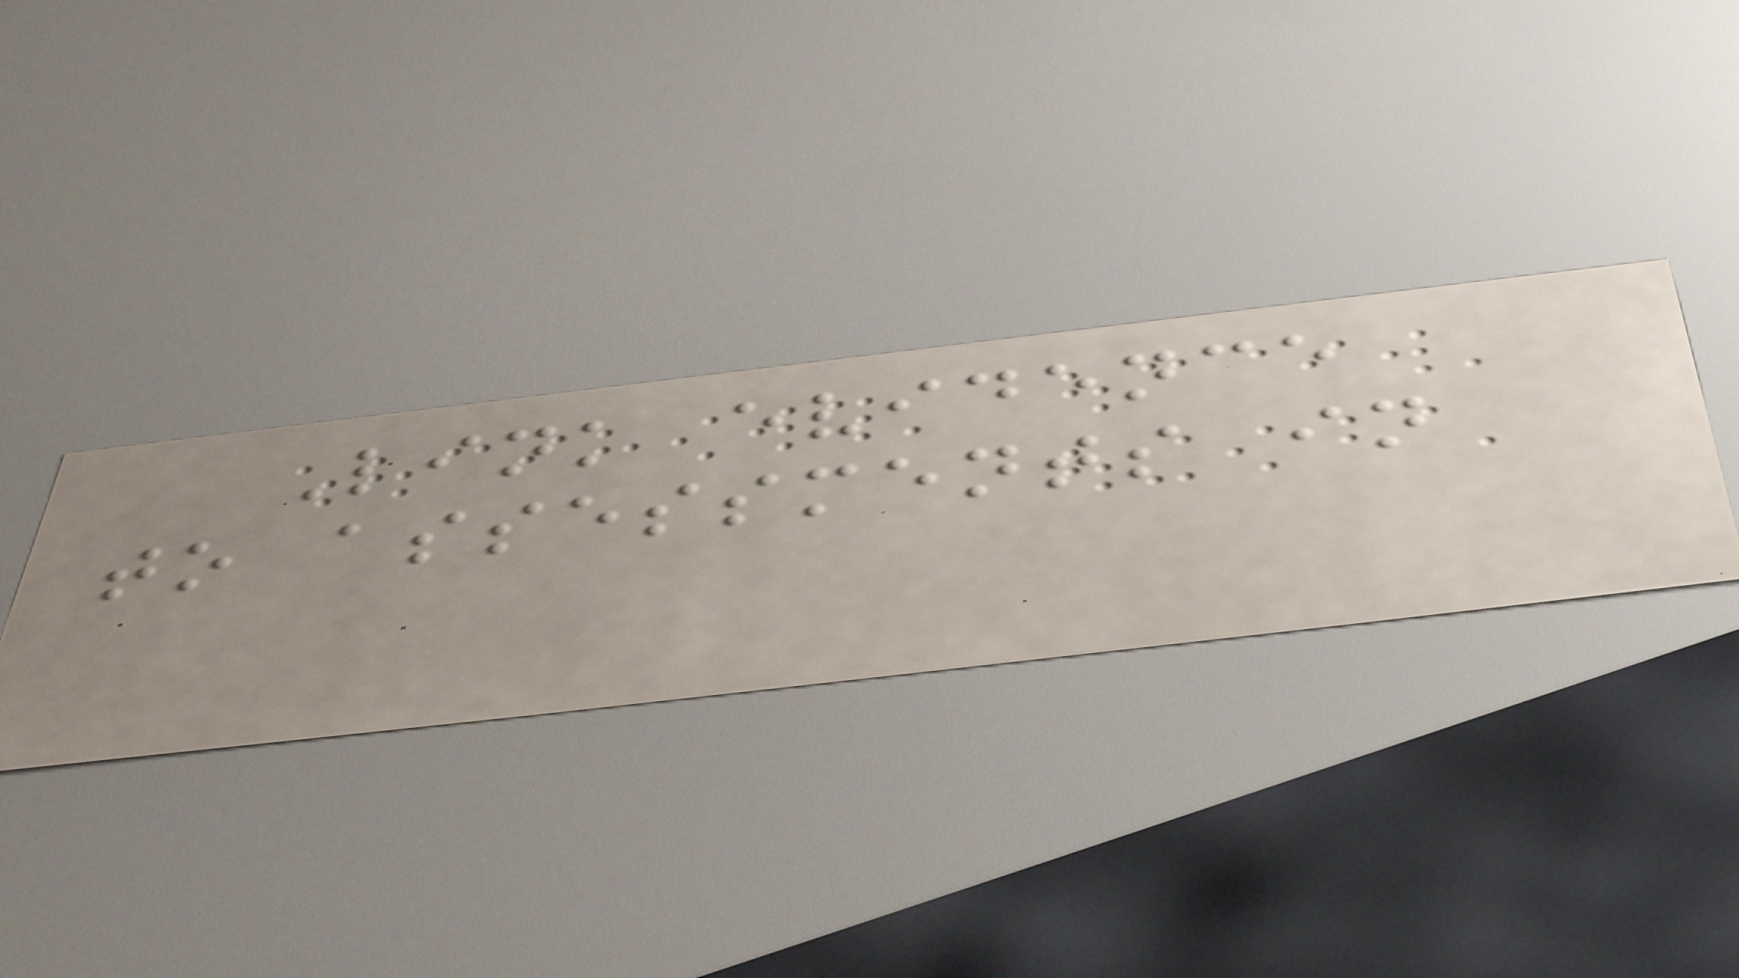Link evidence
to assessments in
